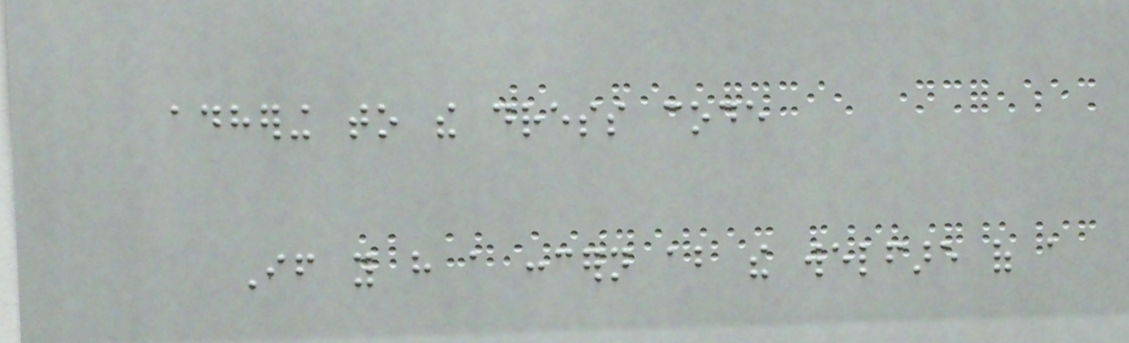adhering to the dress code
If you have a concern about the welfare of a
